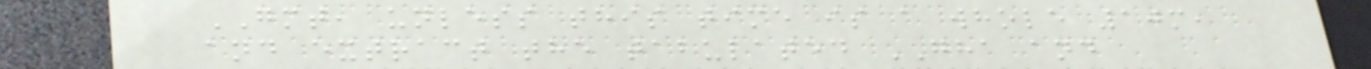GMT, unless this time is a whole 10m,
and extract the tabulated GHA and
